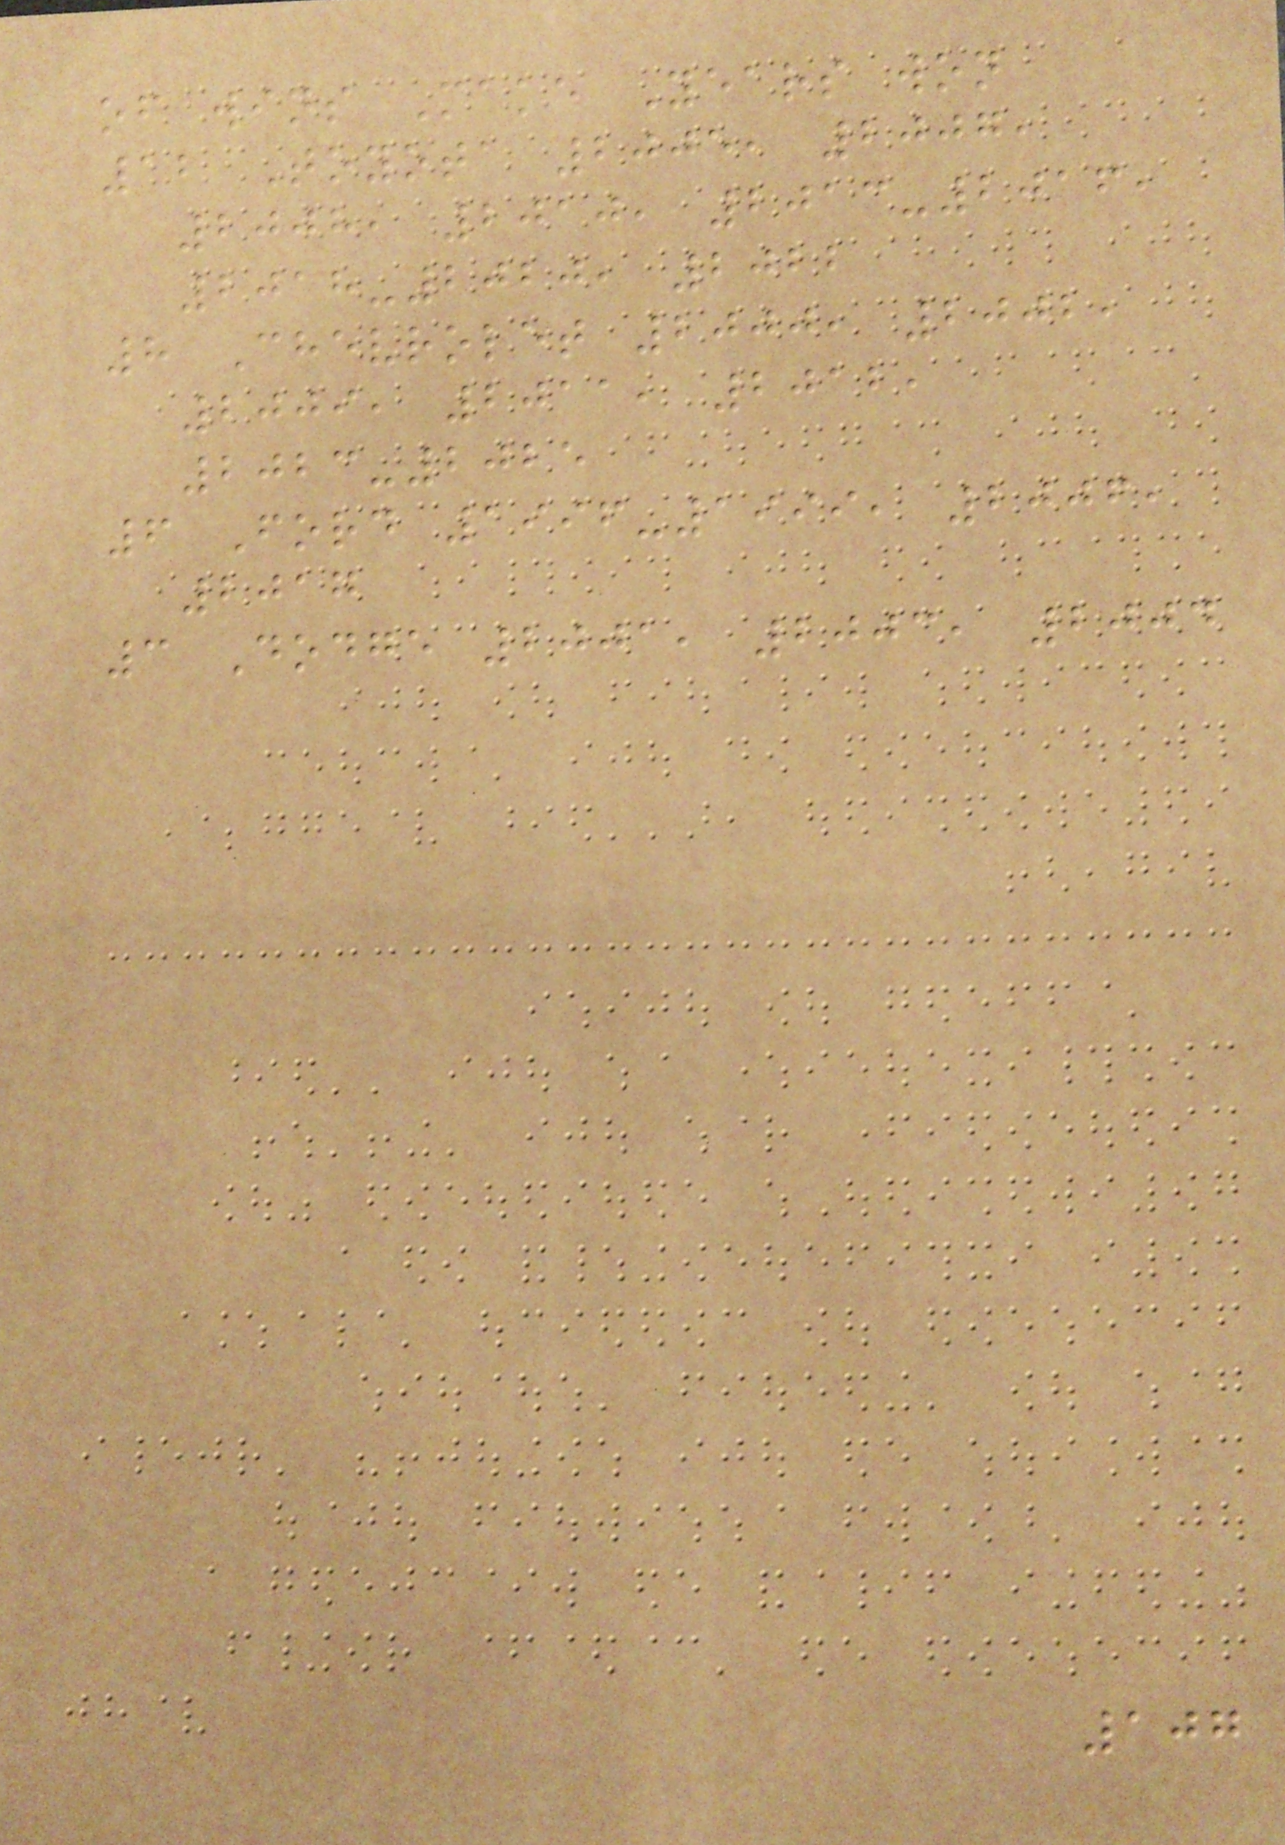of wins Make Years won
12 Toyota 2005, 2007,
2008, 2010, 2013-2016,
2018-2020, 2022
8 Chevrolet 2000, 2002,
2009, 2011, 2012,
2023-2025
6 Ford 1996-1999, 2006,
2017
3 Dodge 2001, 2003, 2004
107
